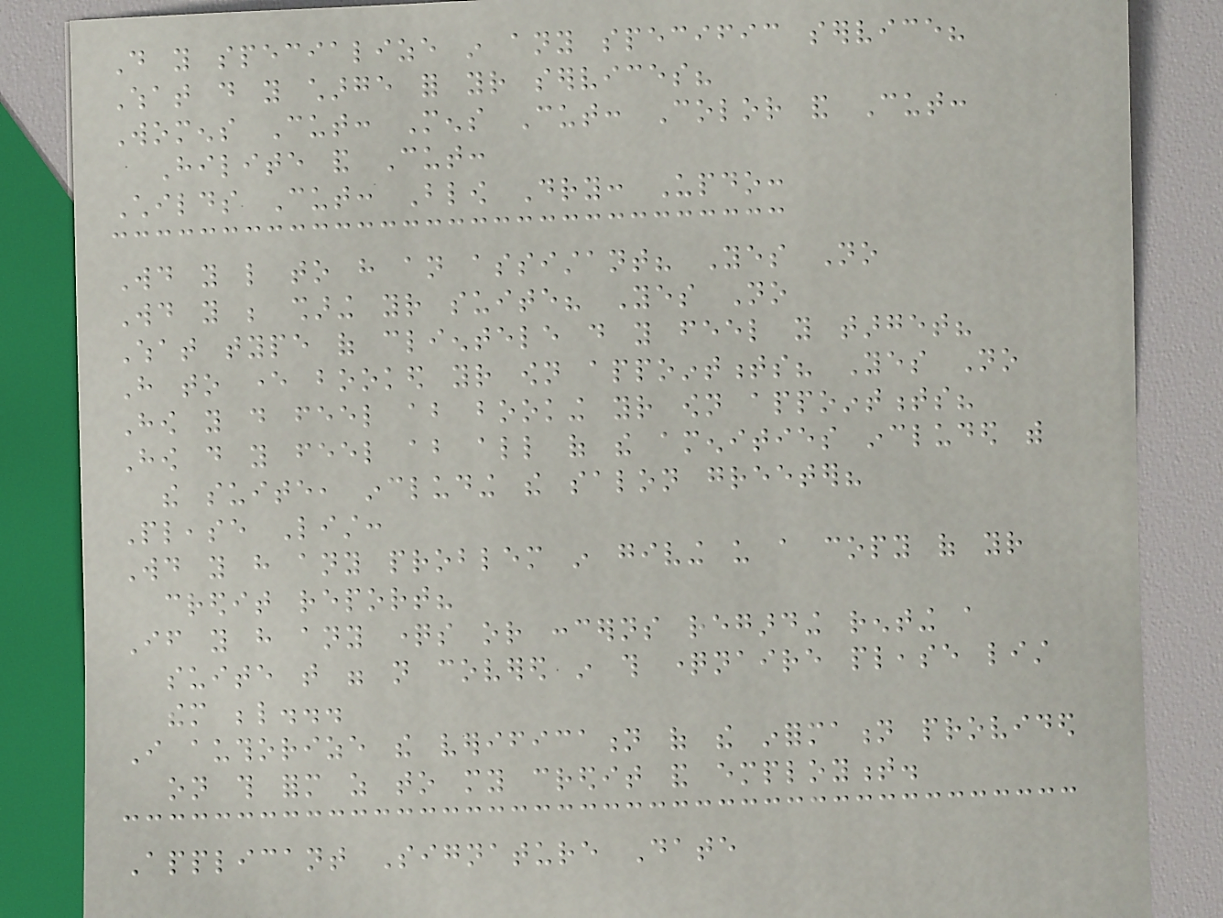Do you specialize in any specific service?
What do you charge for your services?
Womens Cut: Mens Cut: Color and Cut:
Hilite and Cut:
Childs Cut: Blow Dry: Updo:
Would you like to have an assistant? Yes No
Would you be sharing your suite? Yes No
What type of clientele do you feel you target?
Have to ever booked your own appointments? Yes No
How you do feel about booking your own appointments?
How do you feel about all of the amenities included with
the suite, including the salon greeter?
Please List:
Would you have any problem in giving us a copy of your
credit report?
If you have any questions or concerns regarding renting a
suite that were not covered in this questionnaire please list
them below...
I authorize the verification of the information provided
on this form as to my credit and employment.
Applicant Signature Date
